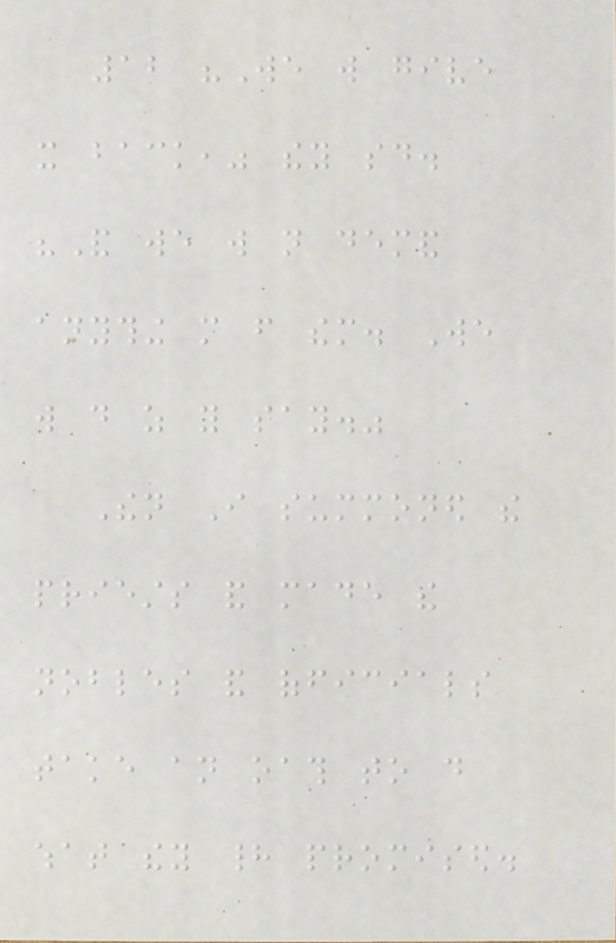12 "We will give
it back," they said.
"And we will not demand
anything more from them. We
will do as you say."
Then I summoned the
priests and made the
nobles and officials
take an oath to do
what they had promised.
